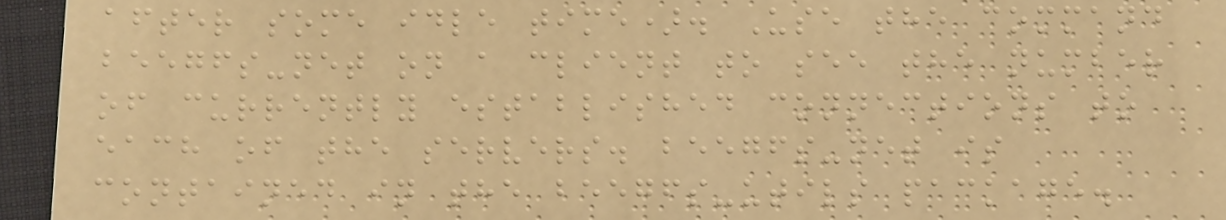after some idle time). Use the command
beegfs-net on a client to see the number
of currently established connections to
each of the servers. beegfs-net is
contained in the beegfs-utils package.
